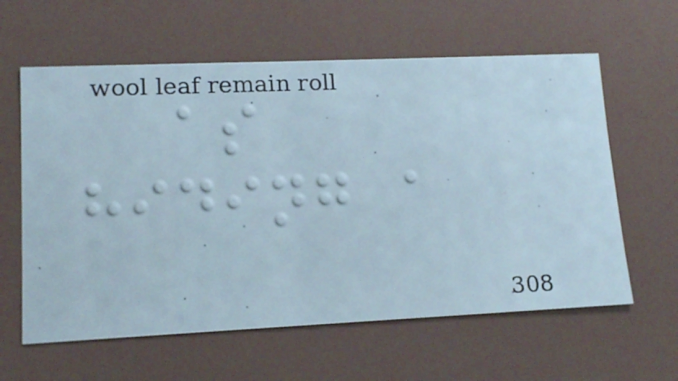as
hiding a
